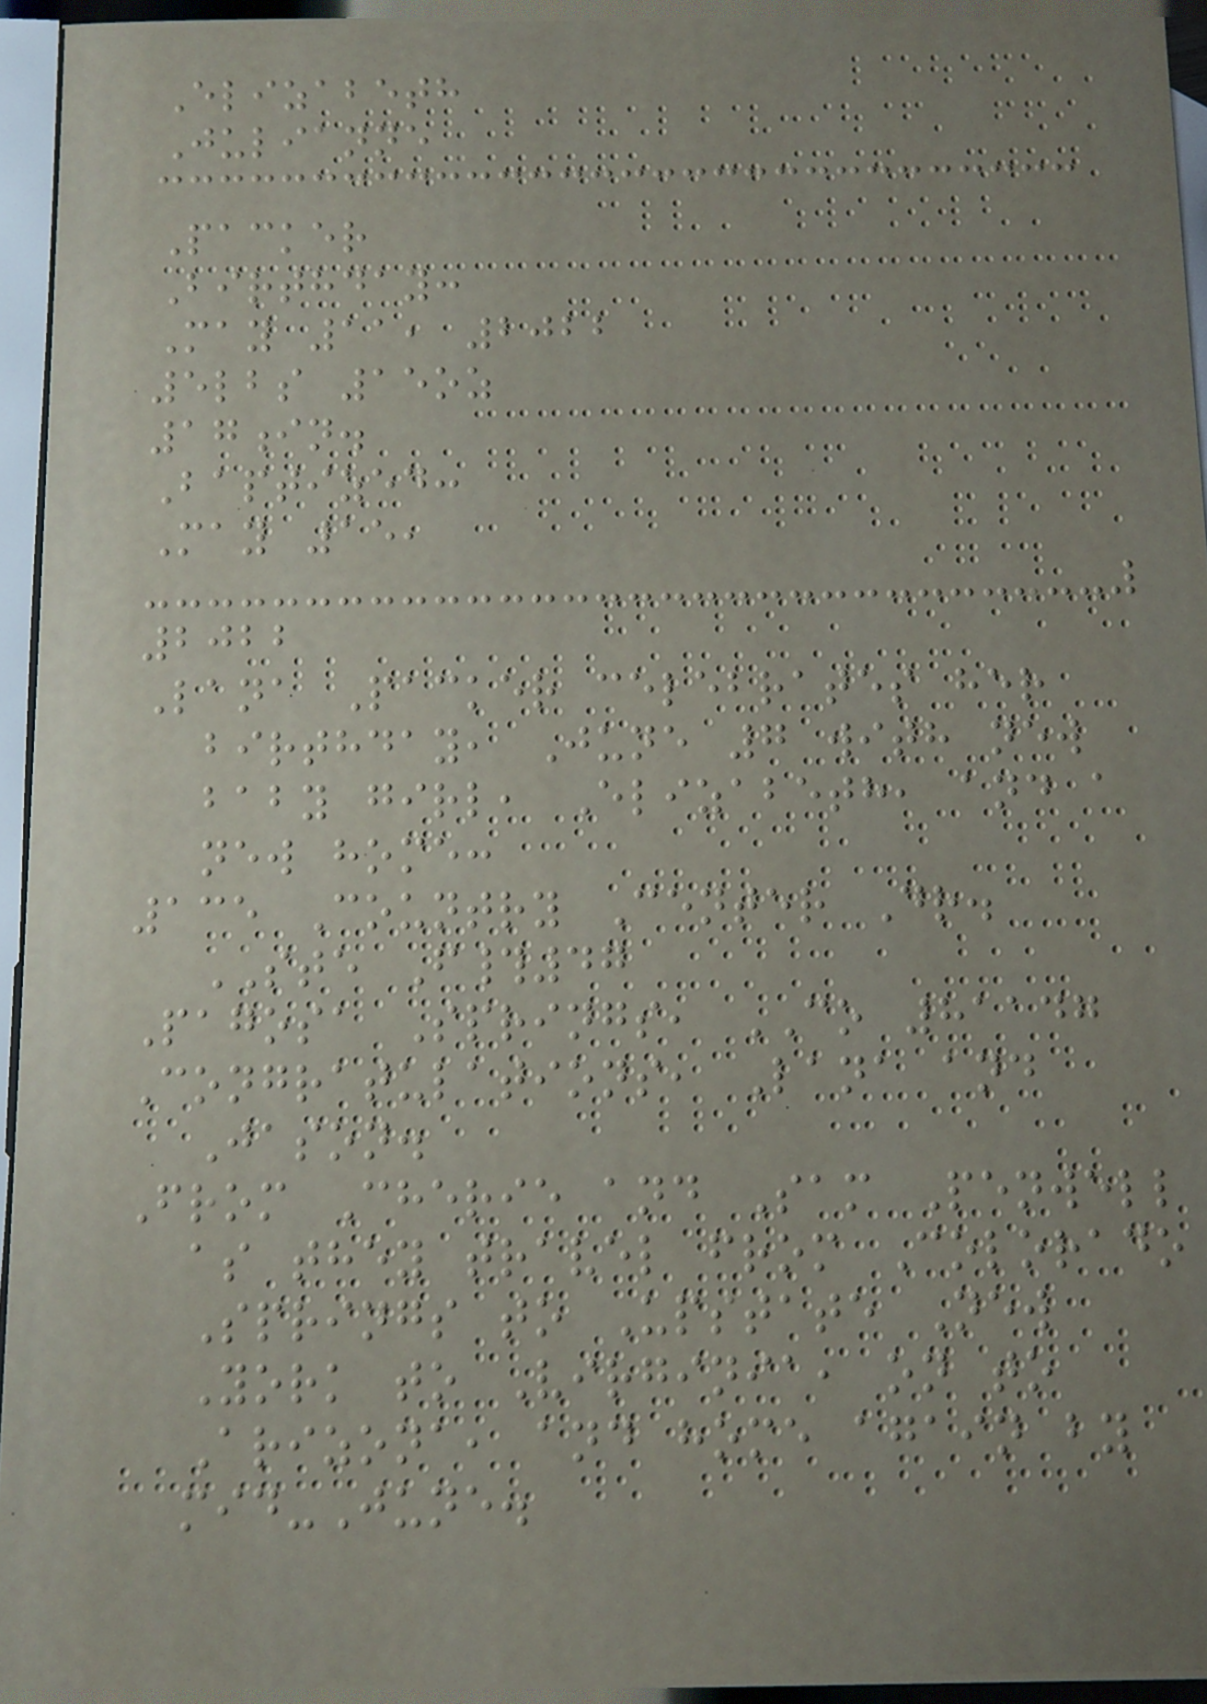Elizabeth
Julianne
Packer
Birthday:
May 11, 2022
5lbs 15oz
17in.
Baptized:
May 15,
2022
Lana Packer celebrates her
birthday, June 7 with new
baby girl, Elizabeth, and a
new home:
135 Country Center Dr.
STE F#47
Pagosa Springs, CO 81147
Congratulations, Lana and
Jason.
From Cherie and Sam Penwell
as they travel from Colorado
Springs to Upstate New
York to Virginia, on to
Arizona, and home again by
mid-June.
